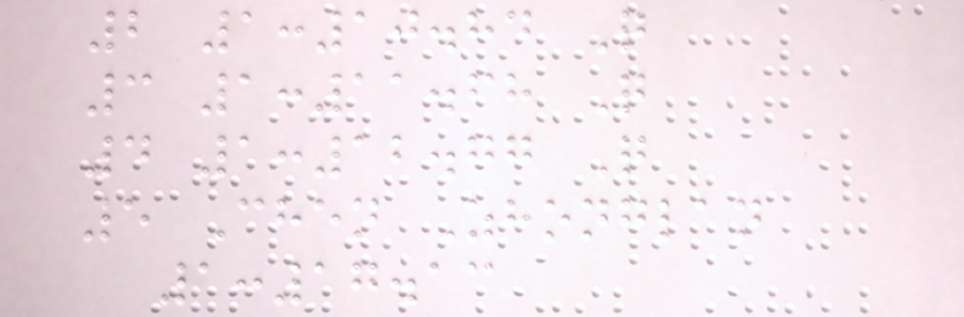2 1:10.84 Q
3 1:11.68 Q
4 1:12.77 Q
5 Chen Zhonglan
1:17.13
